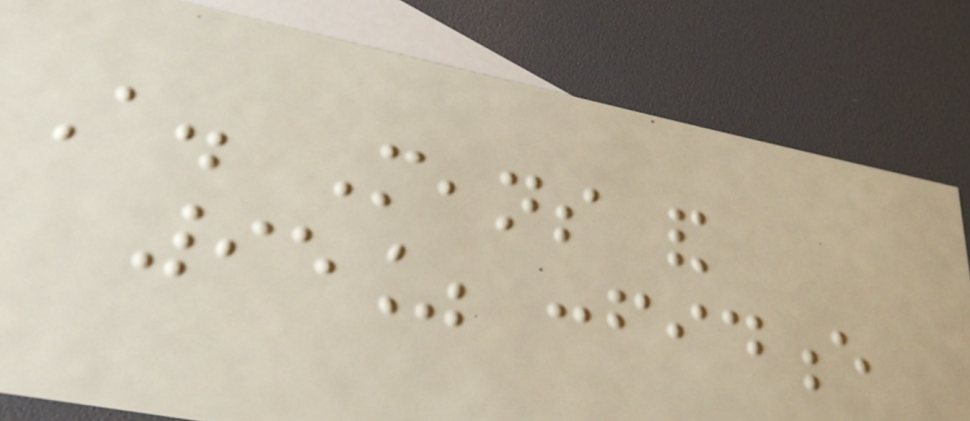A. Means and
95% confidence
